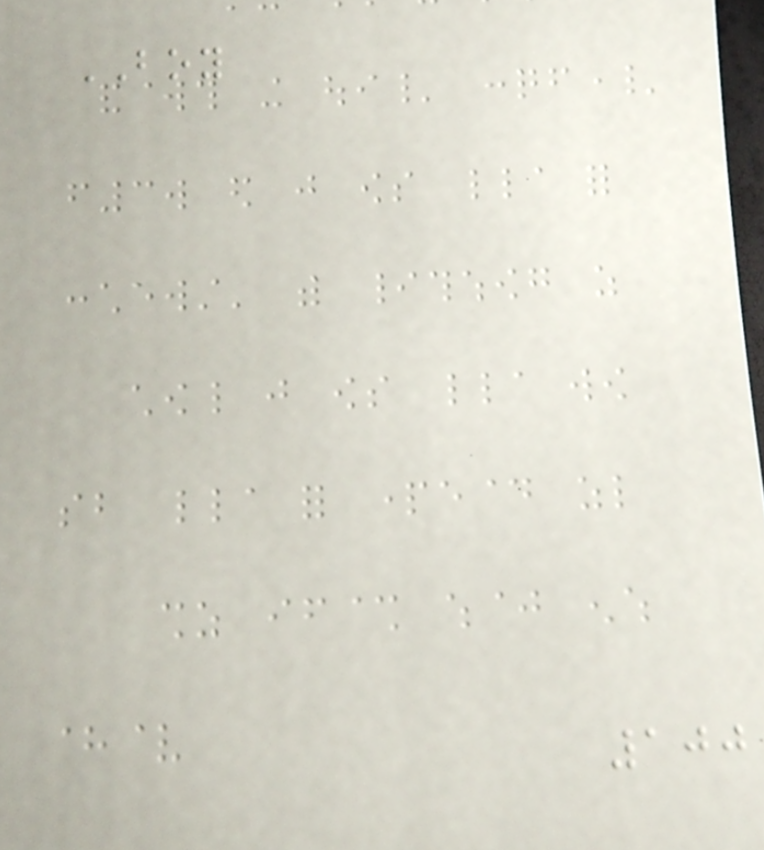BOY
100
